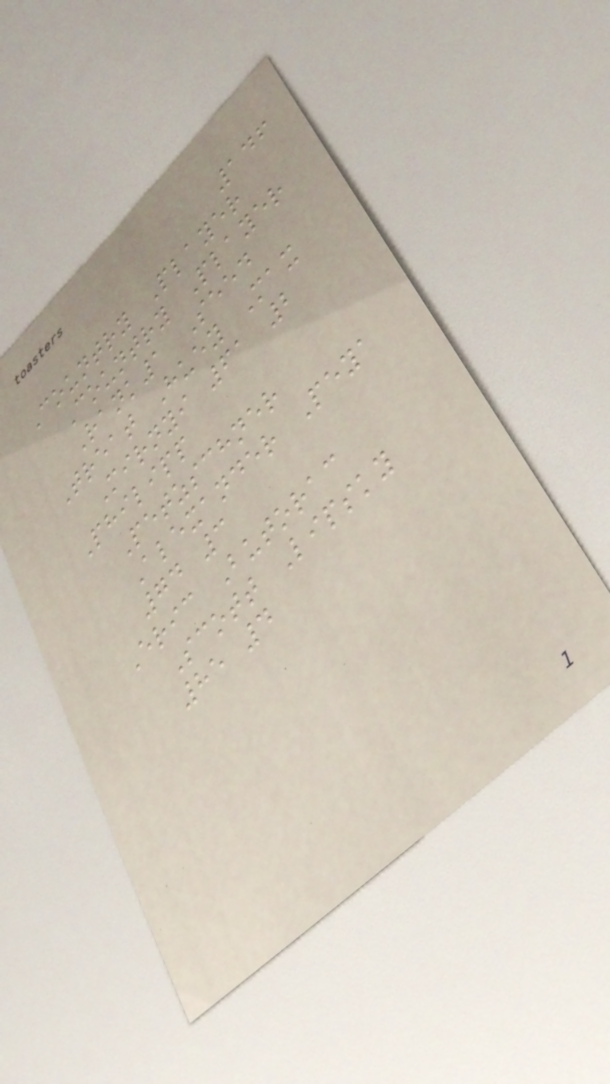146
Country Player
Country Player
Rank1 Seed
Treat Huey Max
Mirnyi 61 2
Philipp
Petzschner
Alexander Peya
74 3
Eric Butorac
Scott Lipsky
85 4
